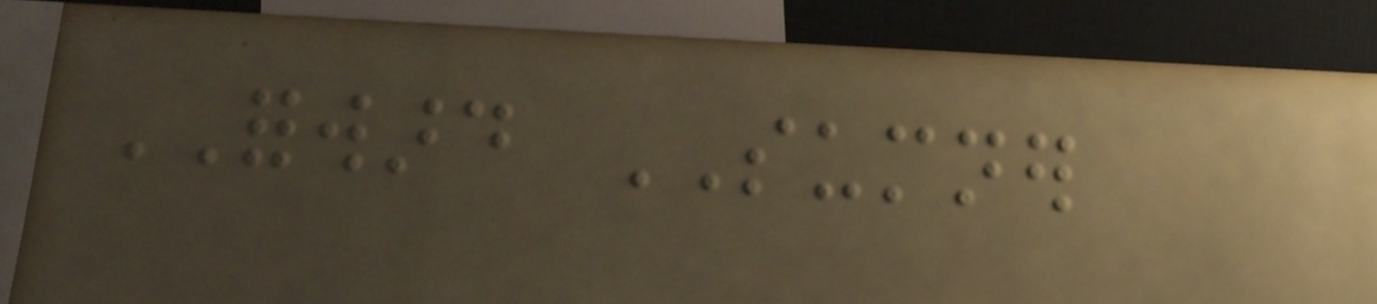FORWARD SUMNER
